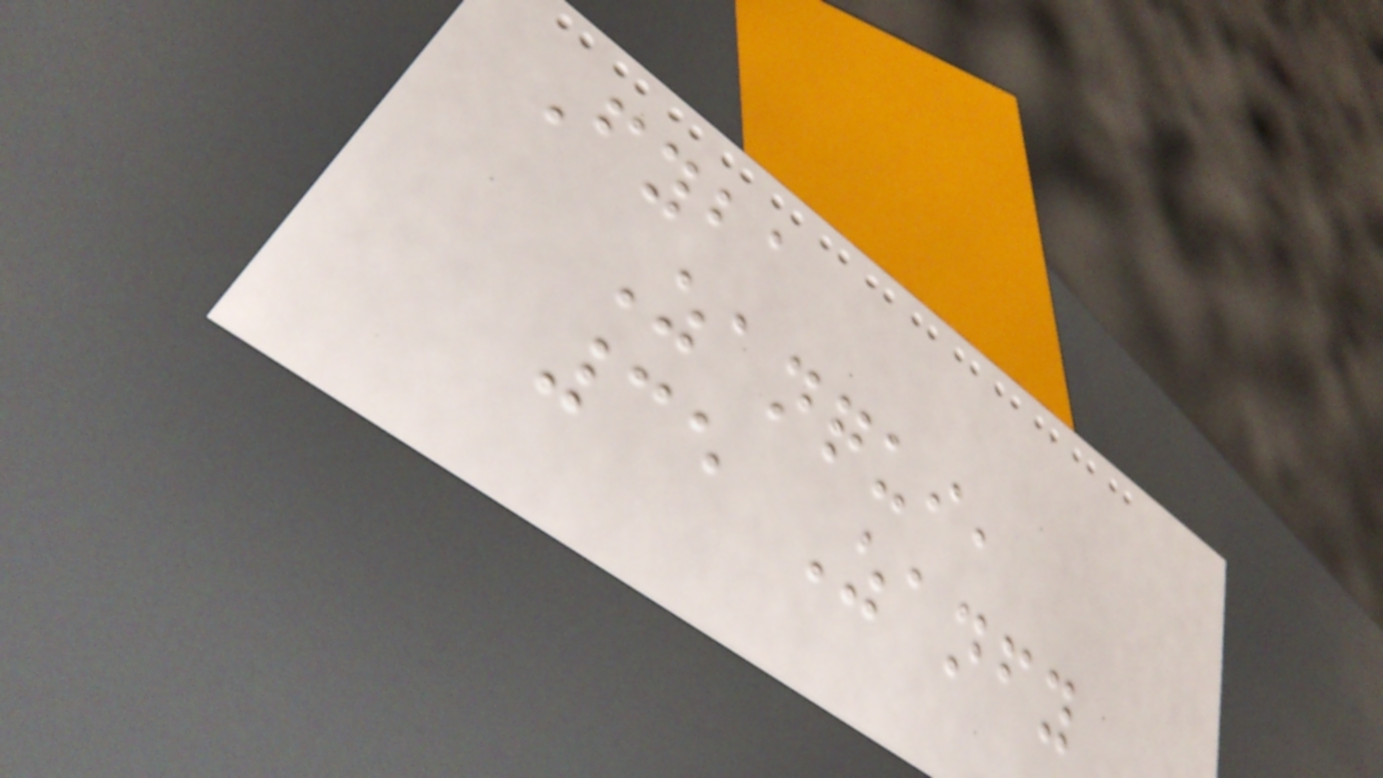Fyba
Zanqui,
35 Zanfy
